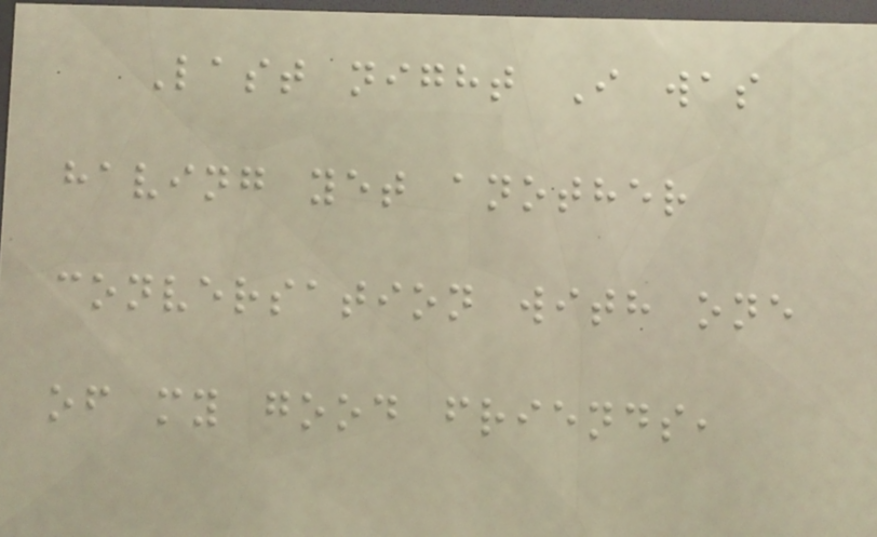Last night I was
having yet another
conversation with one
of my good friends,
